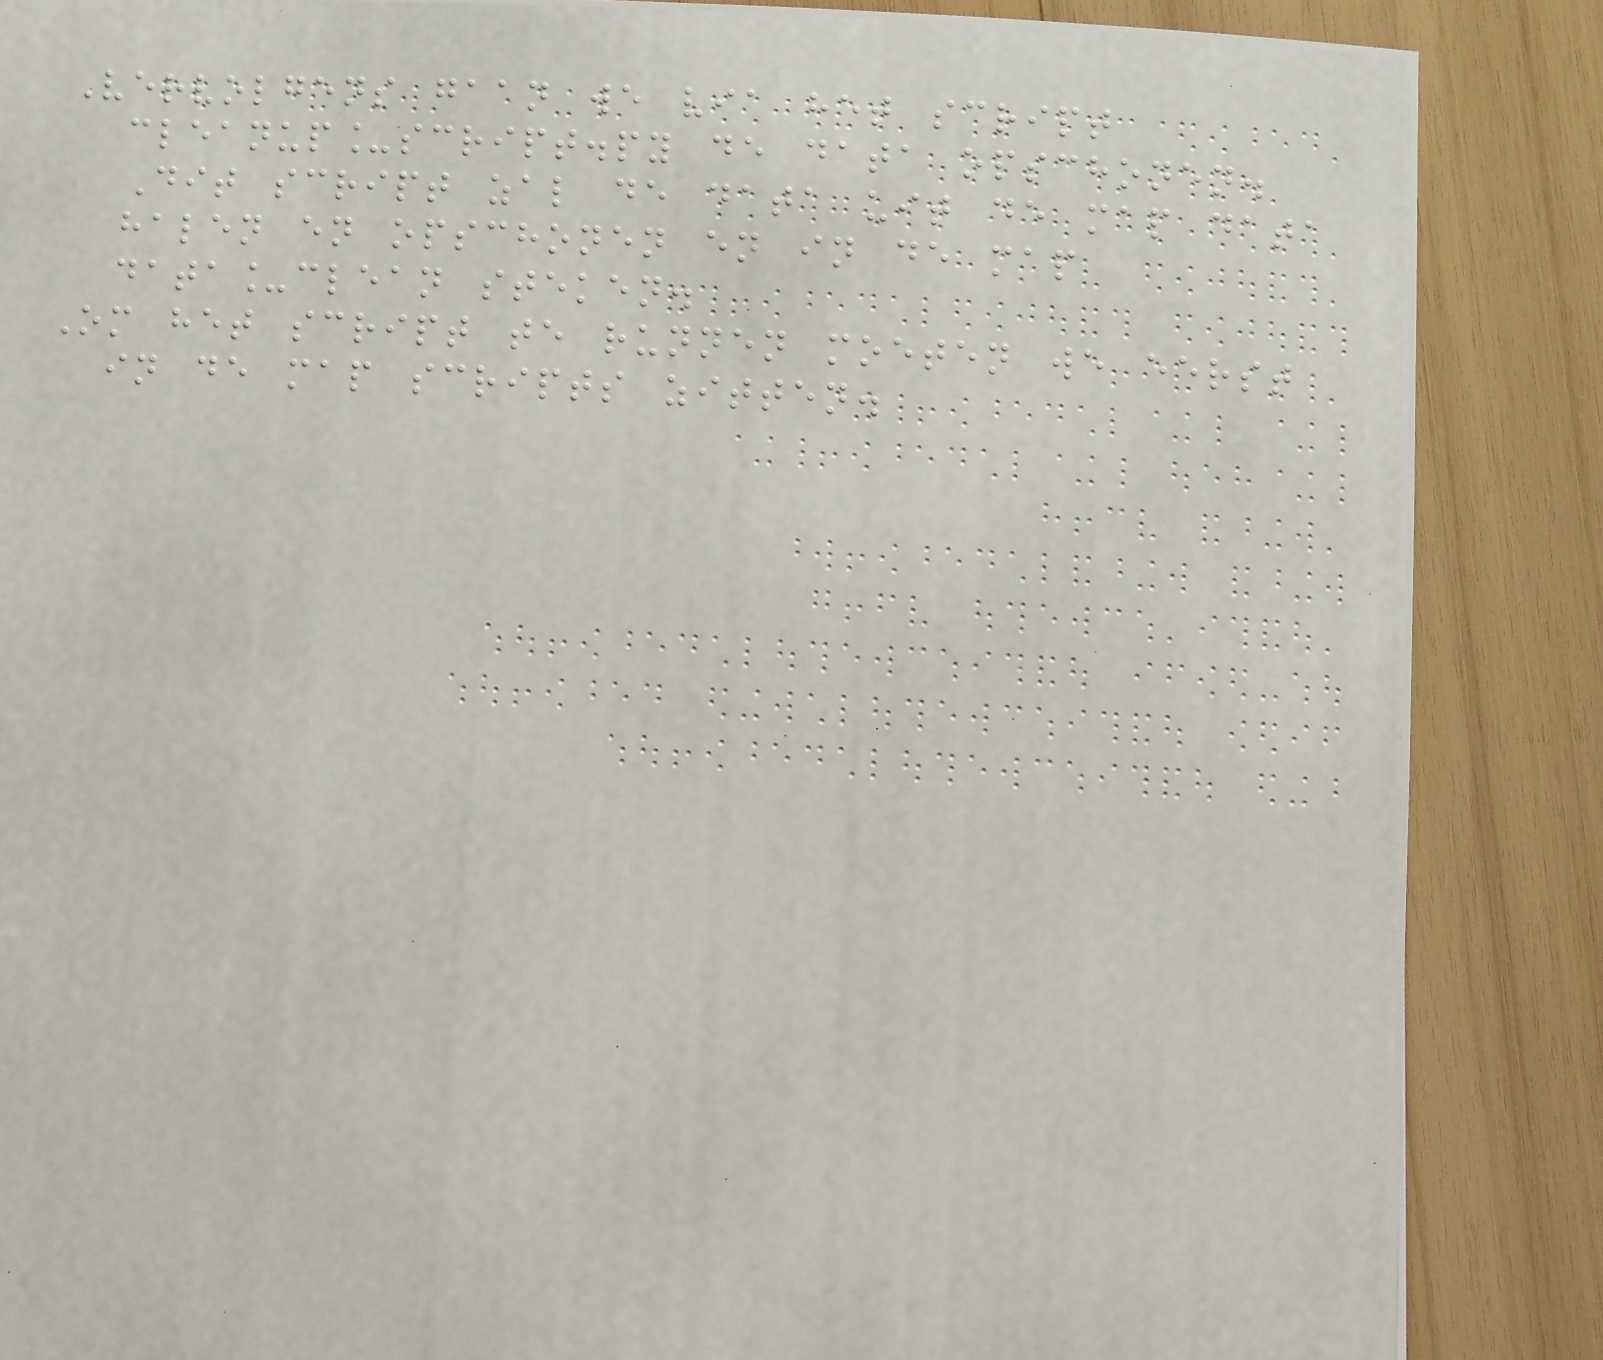Vervolgens gaan we via het script
cleanup_script.py de data opschonen.
Dit script zal de data uit de map data
halen en opschonen en in de map
data_clean steken.
Om het script te runnen moeten we eerst
in de map scripts zitten.
